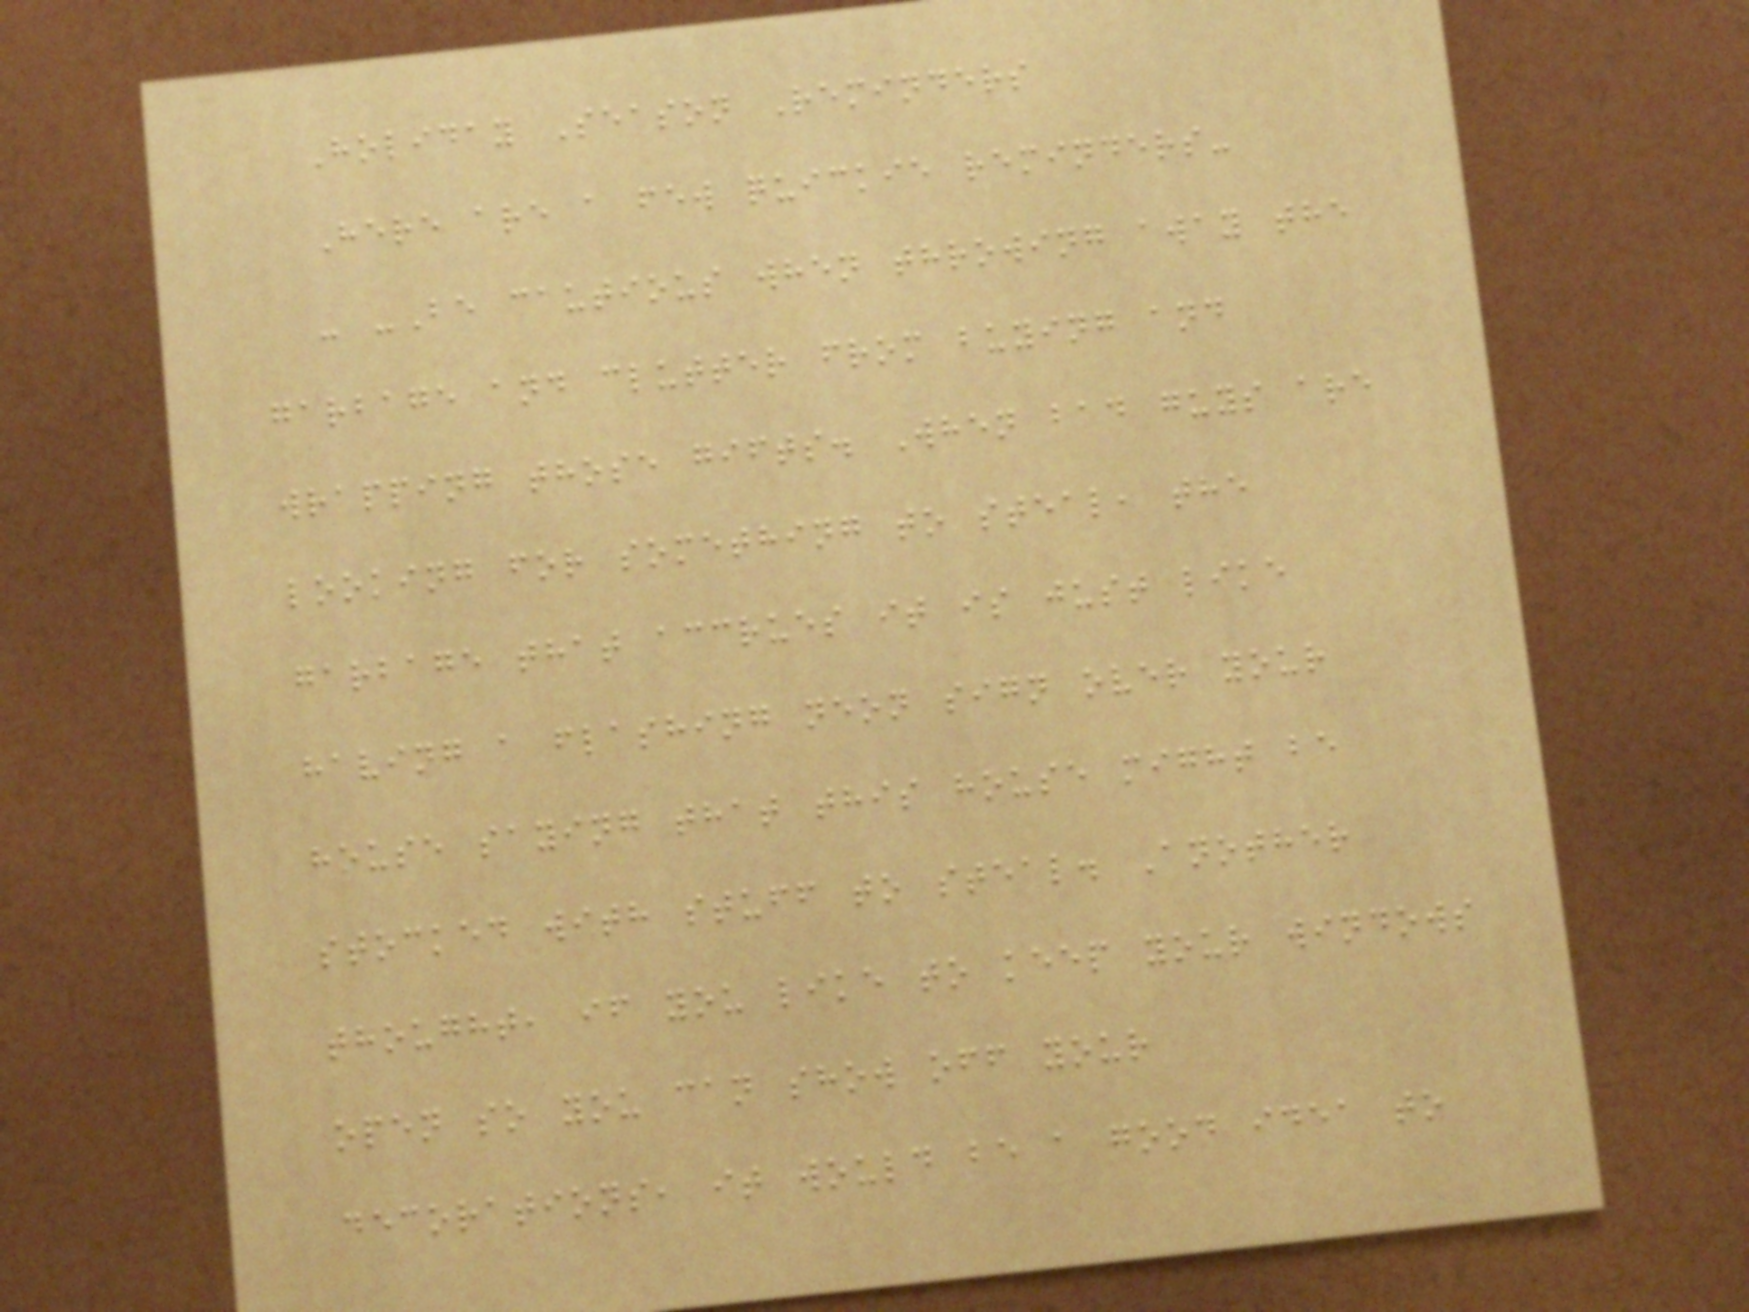Holiday Season Reminders
Here are a few quickie reminders-
- -Be cautious when throwing away the
garbage and clutter from buying and
wrapping those gifts. When bad guys are
looking for something to steal, the
garbage that accrues it is just like
having a flashing neon sign over your
house saying that this house might be
stocked with stuff to steal. Another
thought, if you like to keep your windows
open so you can show off your
decorations, it would be a good idea to
